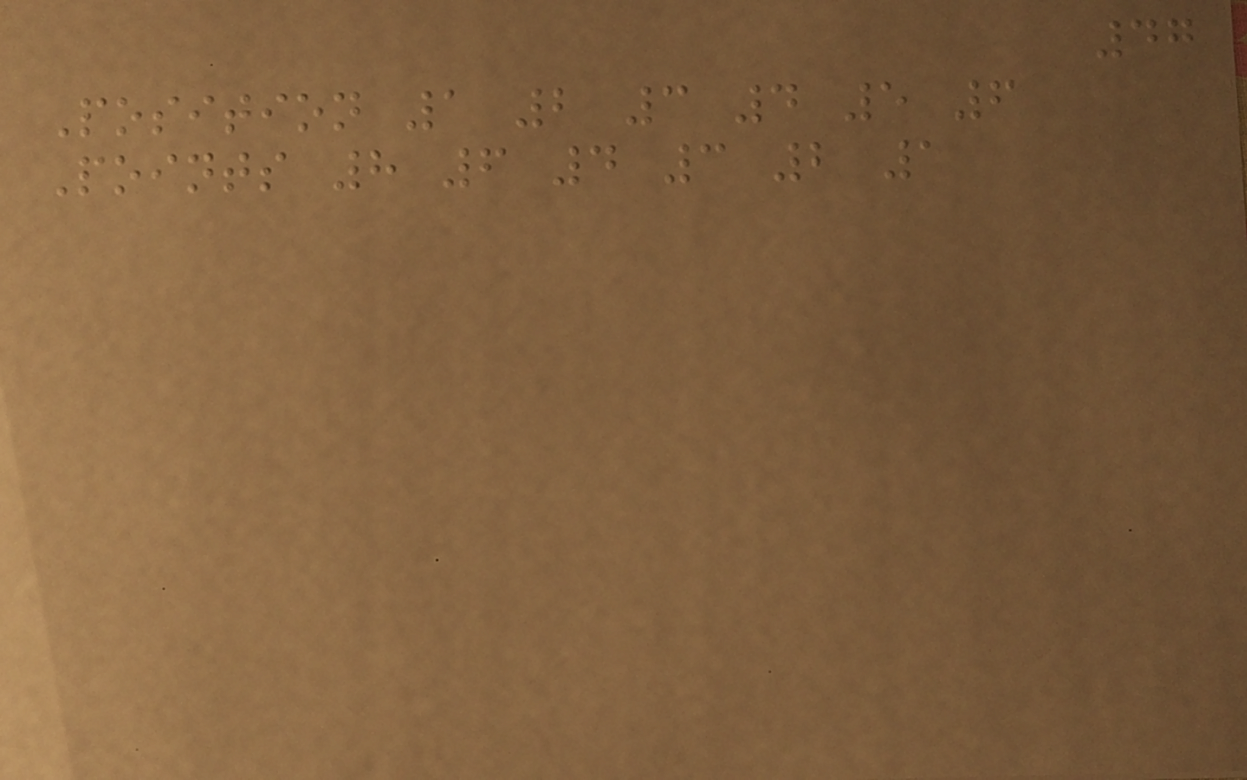47
Position 1 2 3 4 5 6
Points 8 6 4 3 2 1
